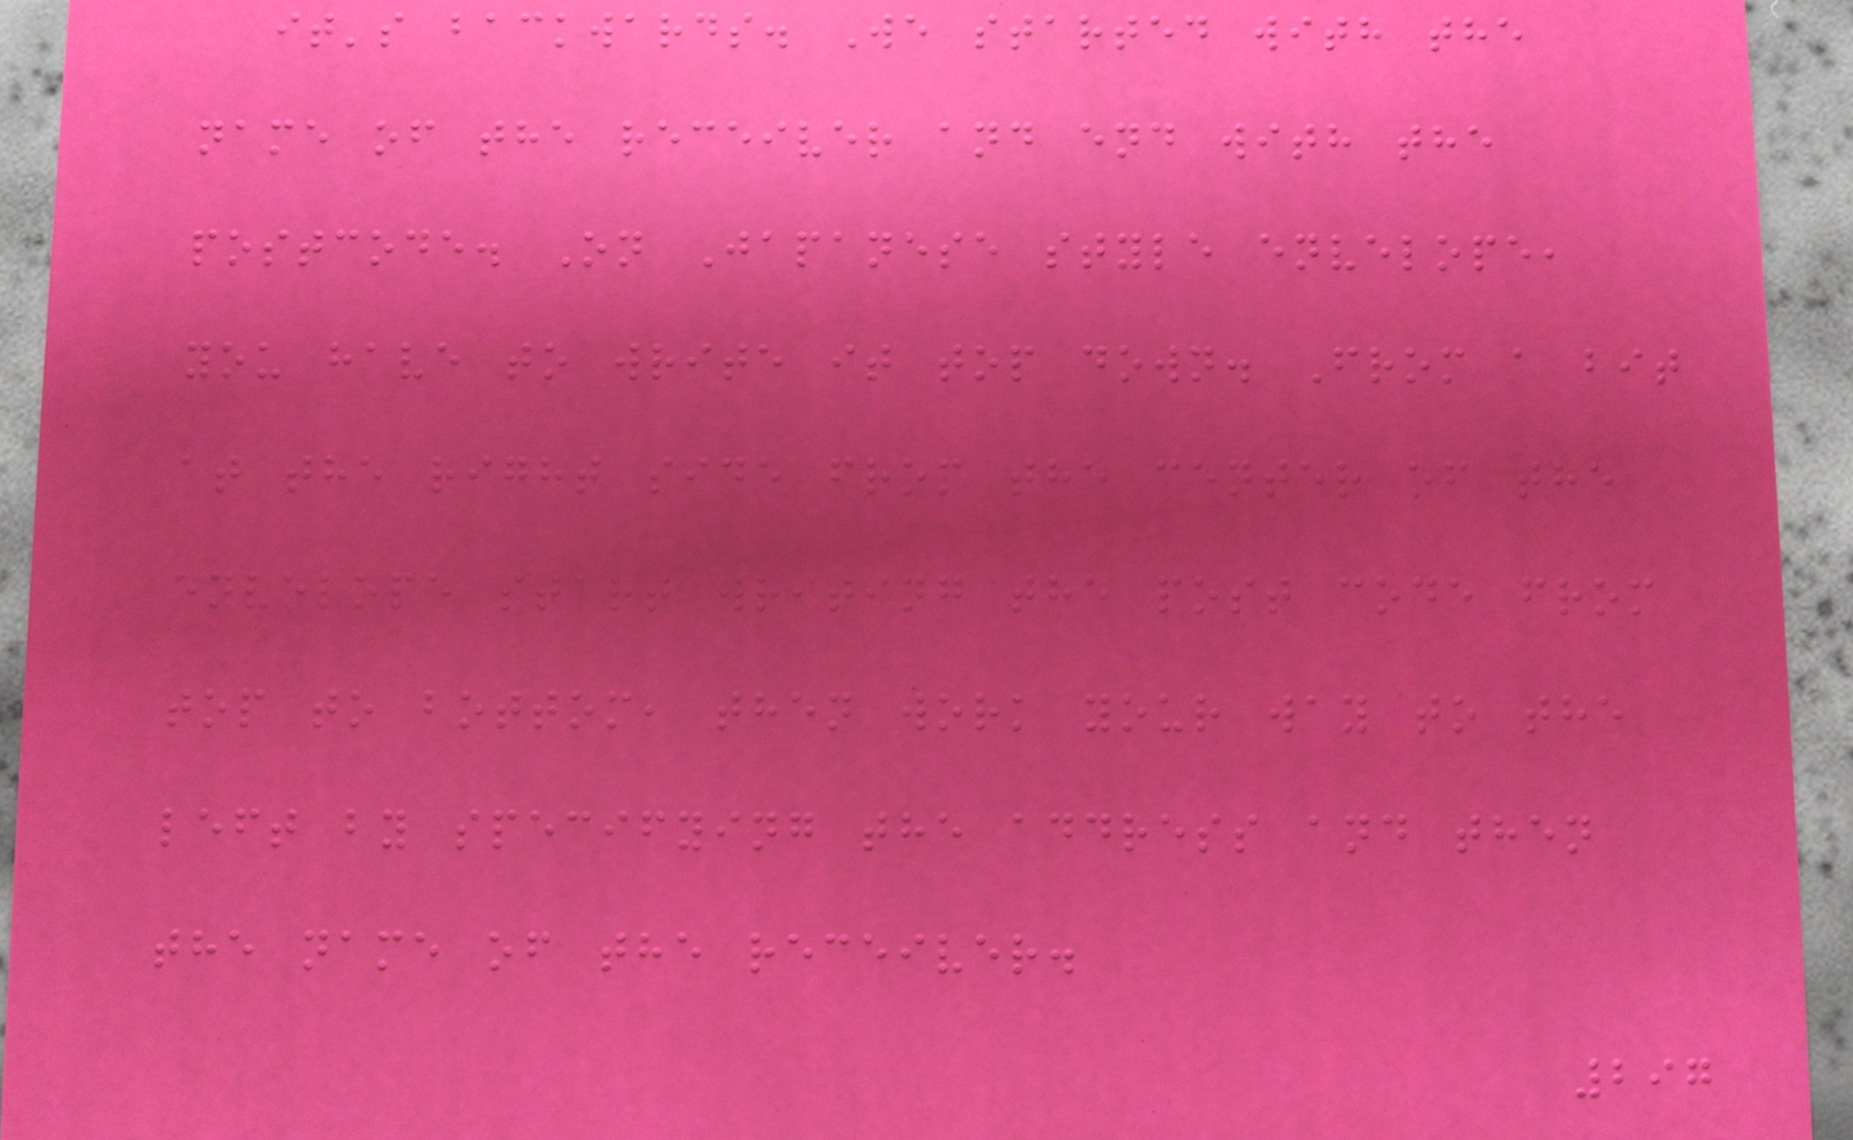it's backwards. We started with the
name of the receiver and end with the
postcode. On Japanese style envelope,
you have to write it top down. From a bit
at the right side from the center of the
envelope start writing the post code from
top to bottom, then work your way to the
left by specifying the address and then
the name of the receiver.
297
